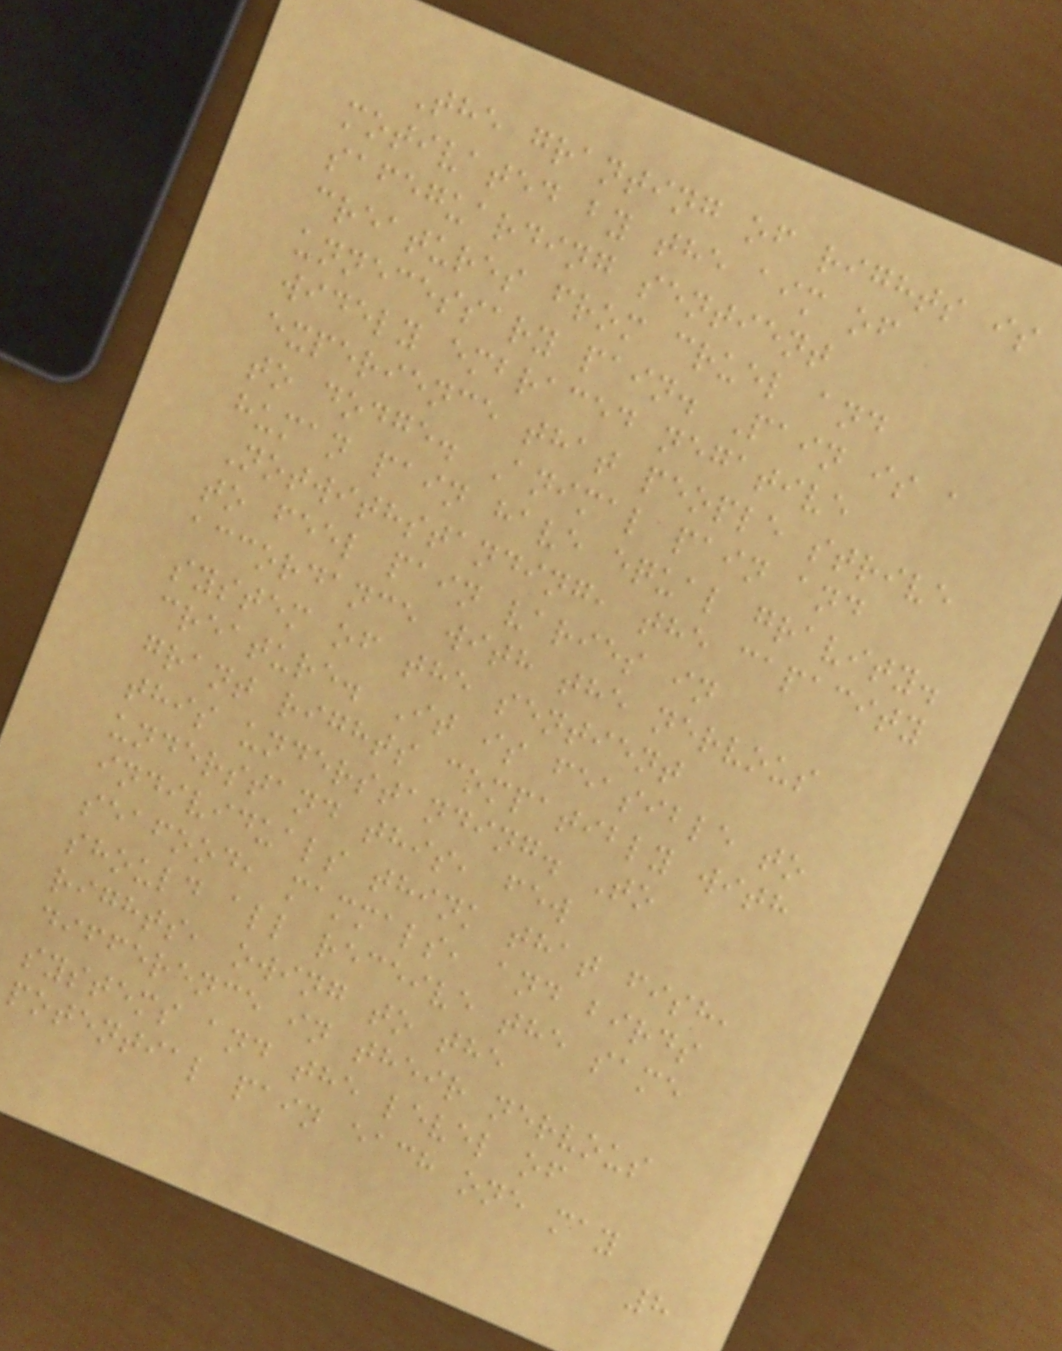The granting of rights is
motivated by the aim of
safeguarding sentient
creatures from cruel and
unnecessary pain. Pain is a
widely embraced negative
experience that people strive
to dodge. Animal pain and
human pain have equal gravity.
Notwithstanding, the capacity
to feel pain varies in
accordance with the nervous
system of the sentient
creature. It is feasible to
grant rights compatibly with
this understanding. To
understand this, few
individuals think that fish,
seafood, mammals, and birds
should all receive the same
rights, owing to the
difference in their nervous
systems and the level of
potential pain each one may
8
